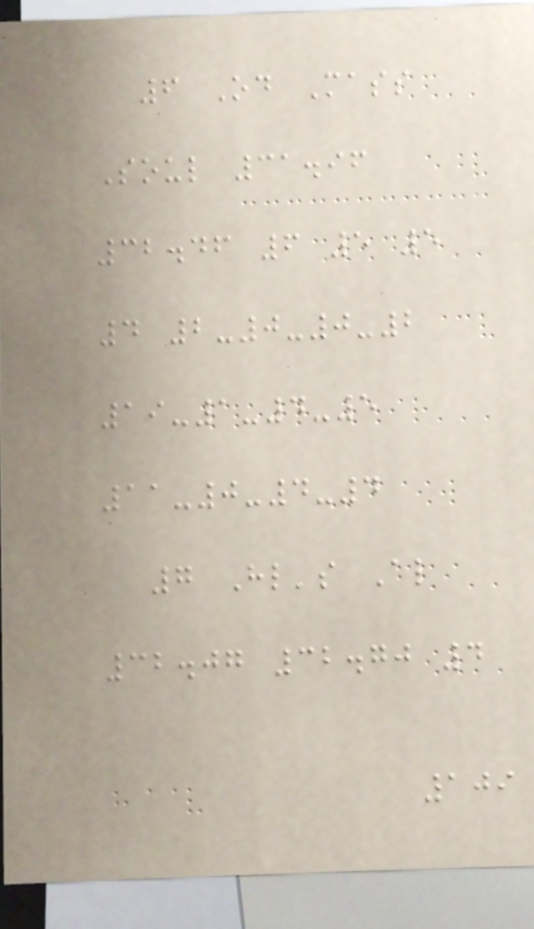6 Od Mass
Soul 31.96
32.46 6 5 5
4 2-0-0-2
19-1-4-5
11-0-4-4
7 Hl's Al
32.07 32.70 4
109
